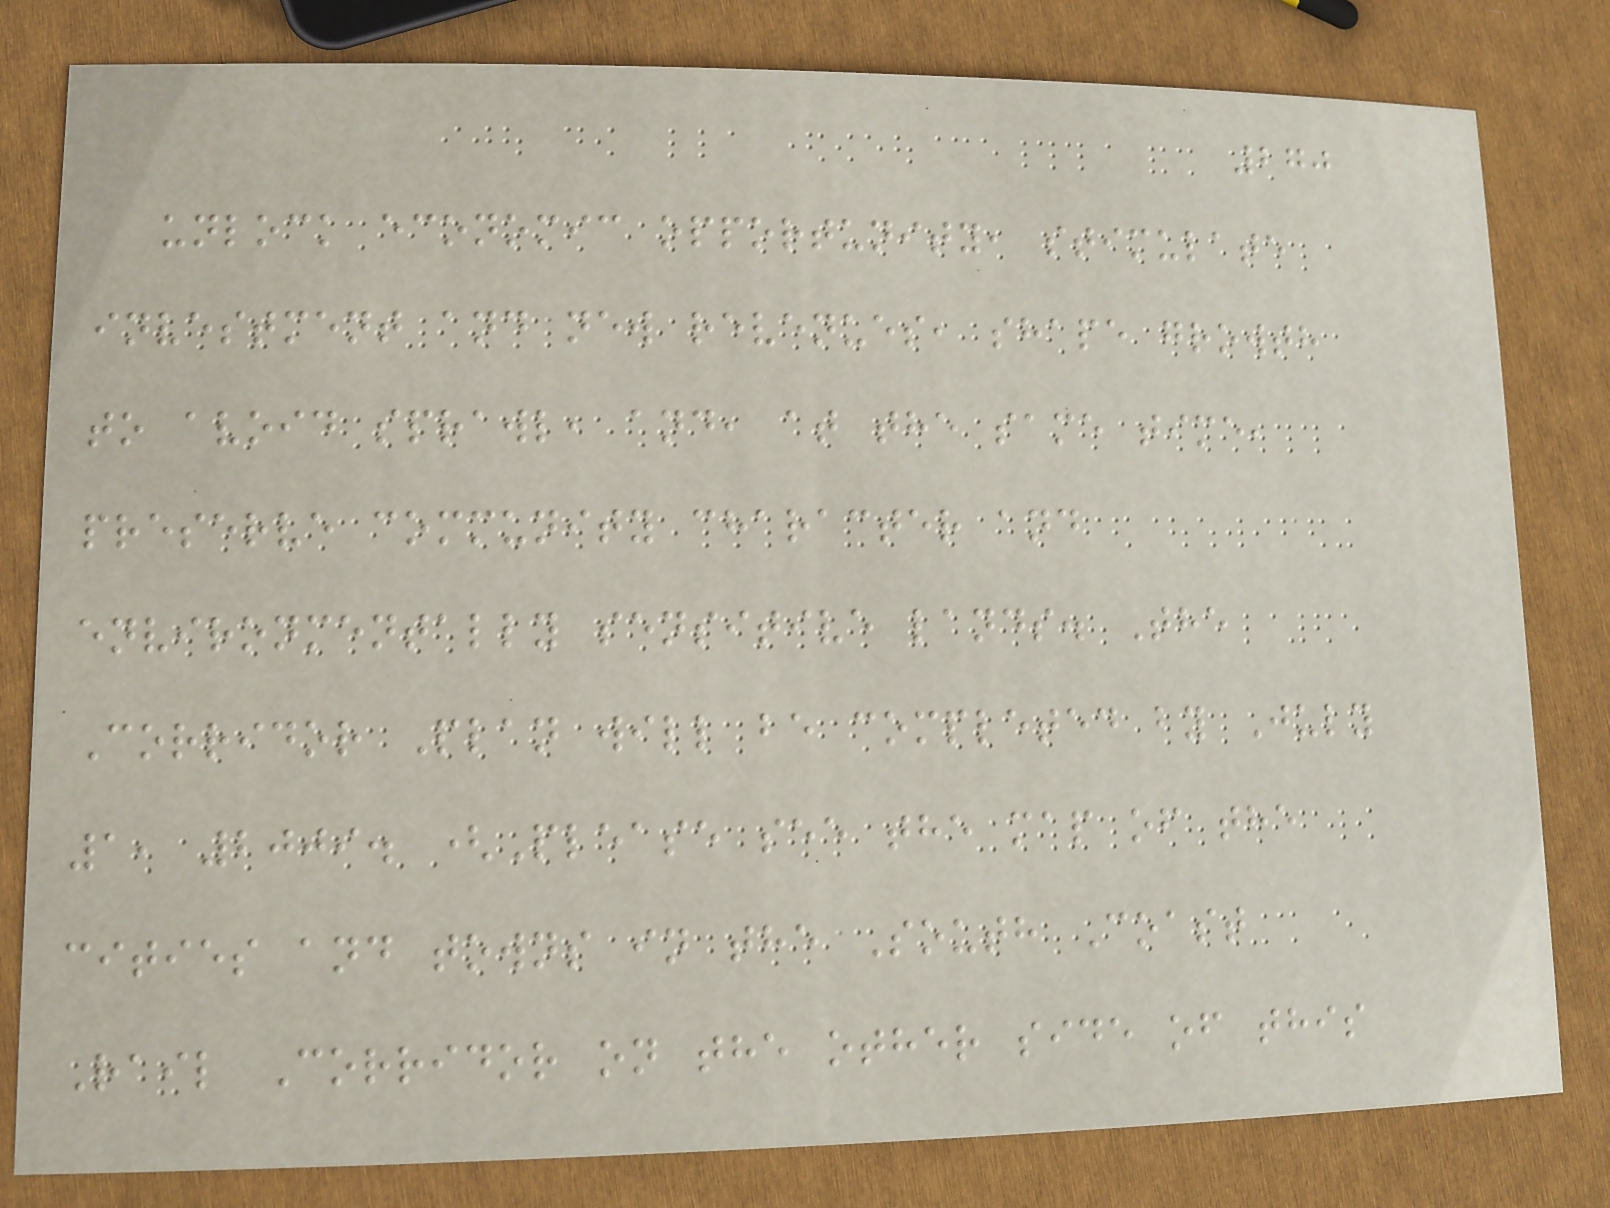270
unlock economic opportunity, stimulate
investment and new revenues, shape growth
to avoid sprawl, and, at the same time,
preserve community character and
environmentally sensitive lands. The
Corridor Plan will be completed by July
1, 2009. (Please see the map of the
cities and towns in the South Coast
Rail Corridor on the other side of this
